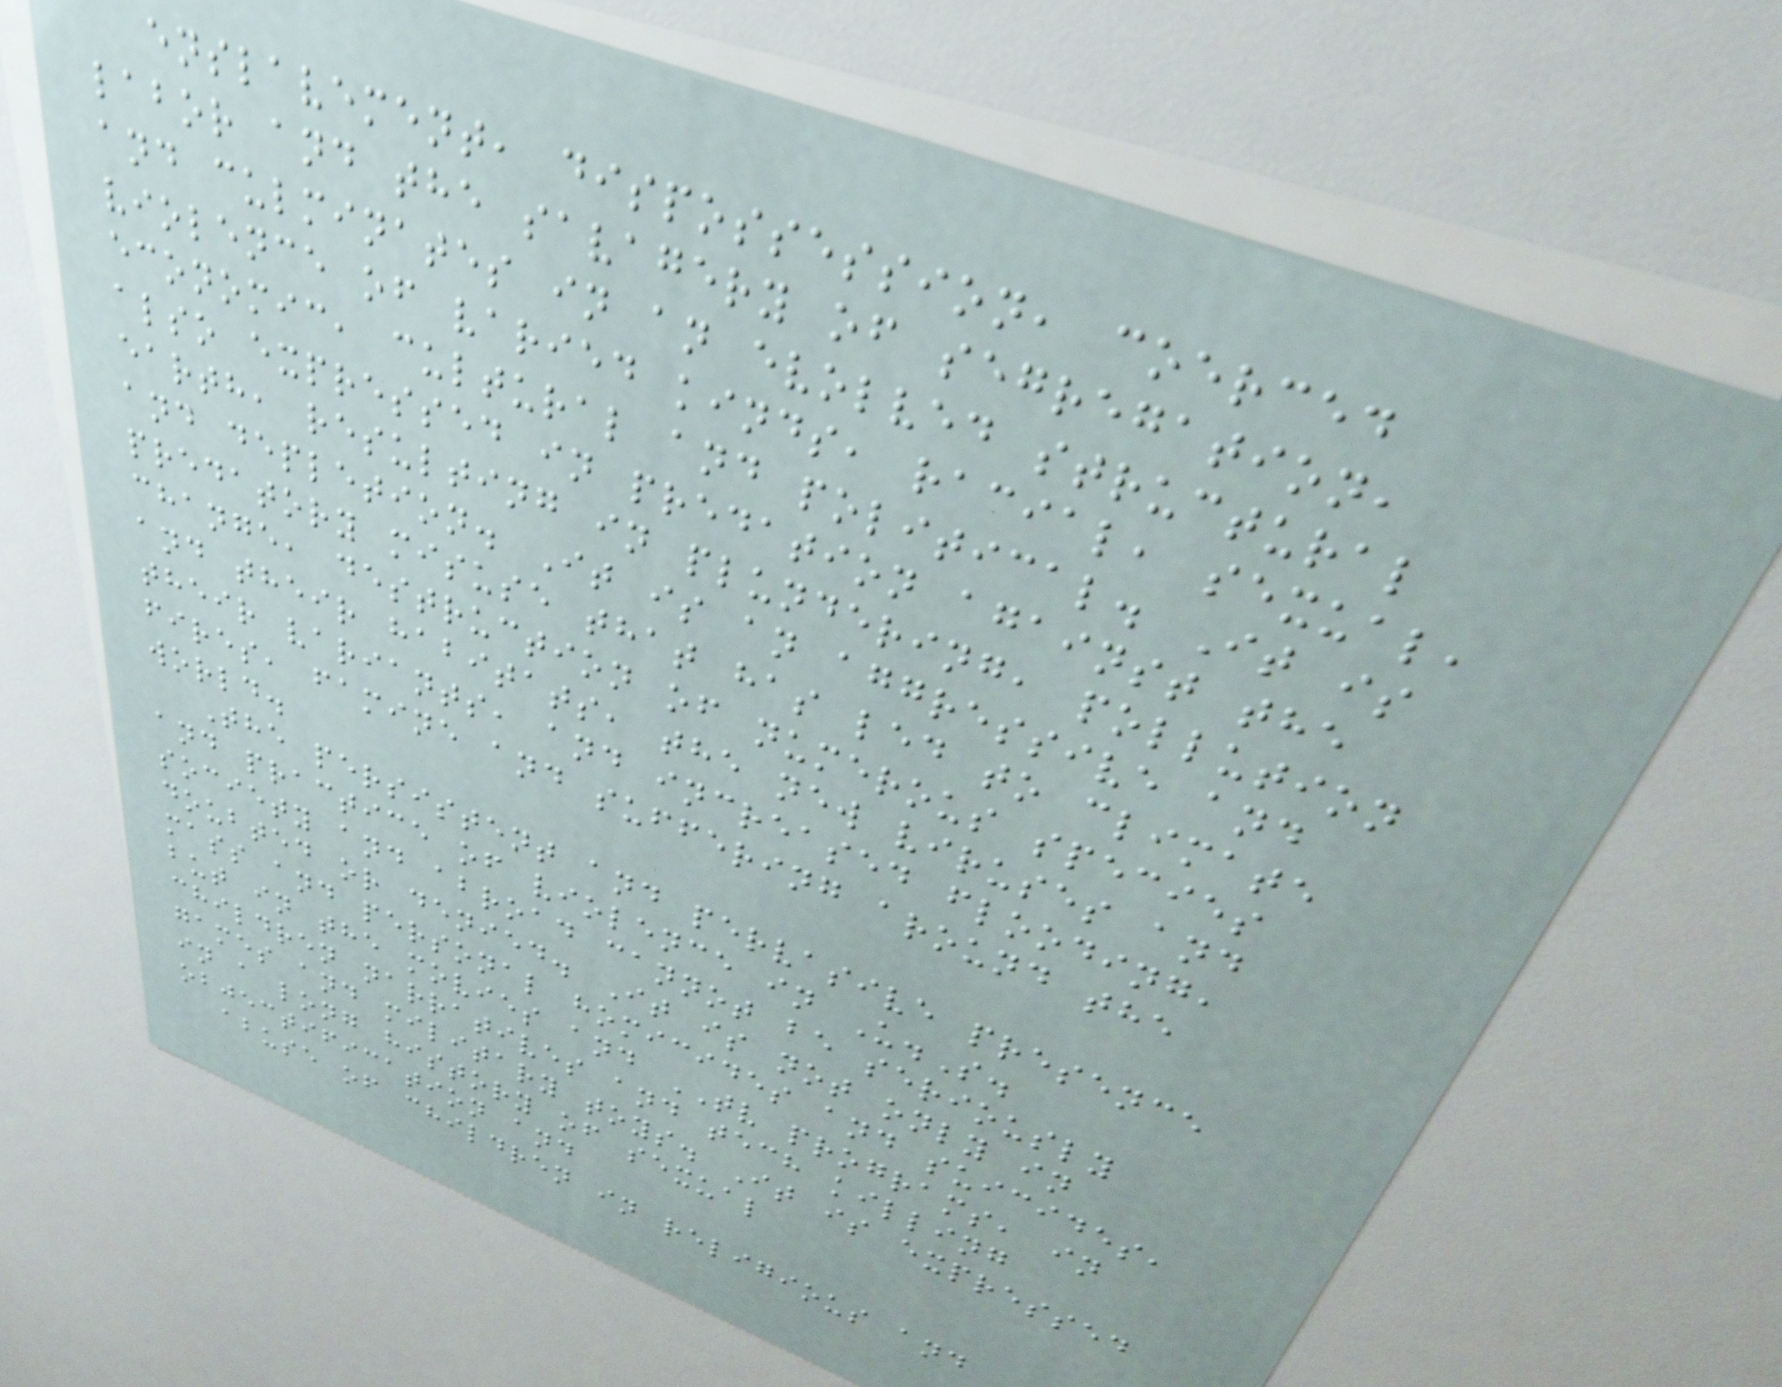enslavement, dispossession, coerced
labor and the savagery of segregation,
and culminates in an evolved structural
violence of varied kinds, racial, sexual,
economic, cultural and political. It is
also expressed in predation against the
earth, resulting in plundering, pollution
and depletion. It is an aggressive and
predatory misuse that has led to climate
change, destruction of numerous species
and their habitats, the new viruses and
their variants, and increased flooding,
fires, famine and suffering around the
world.
The persistent and pervasive presence
and practice of violence in U.S.
society and abroad cannot be seriously
doubted or denied. It is not only in
mass and personal homicides and suicides,
but in the movies and TV programs, in
children narratives and tech killing
games and military toys. It is expressed
in a long history of sexual
objectification and
abuse of children in religious and
